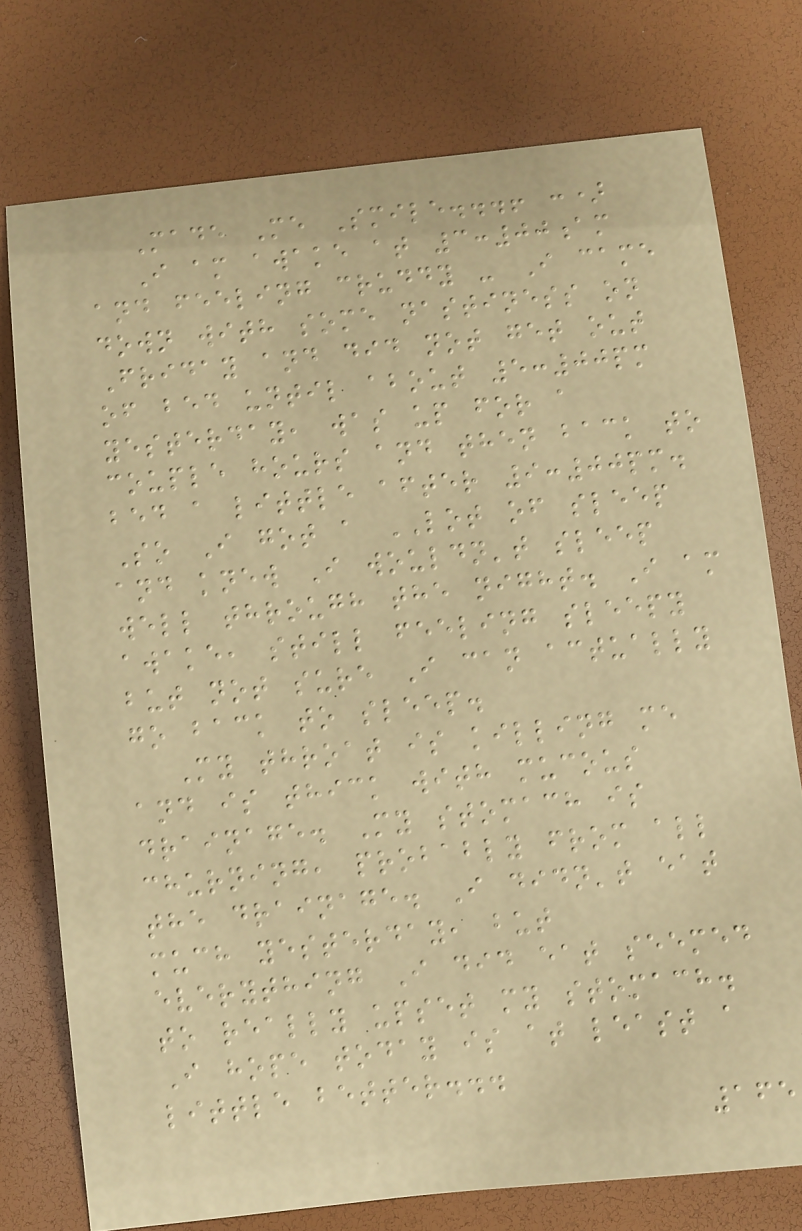Made Me Smile...! :)
I am awake at 3:00am
and feeling cruddy - I came
down with some nastiness on
Friday and did not get out
of bed until about 5:00pm
yesterday, was up for a
couple hours and then back to
bed a little after 9:00pm.
So I got a LOT of sleep
and knew I wouldn't sleep
well through the night. I am
awake, still feeling sleepy
but not sure I can actually
go back to sleep.
My throat is killing me
and is thick with mucous
drainage. My stomach is
churning, probably from all
the drainage. I didn't eat
much yesterday, but
everything I did eat seemed
to really upset my stomach.
I hope today is at least a
little better...
165
